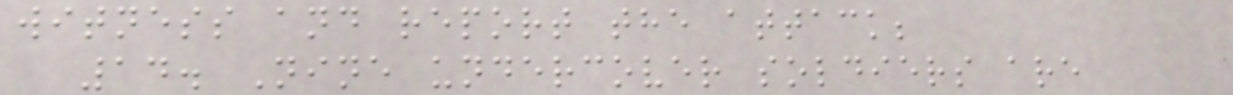witness and report the attack;
14. Nine undercover soldiers are
